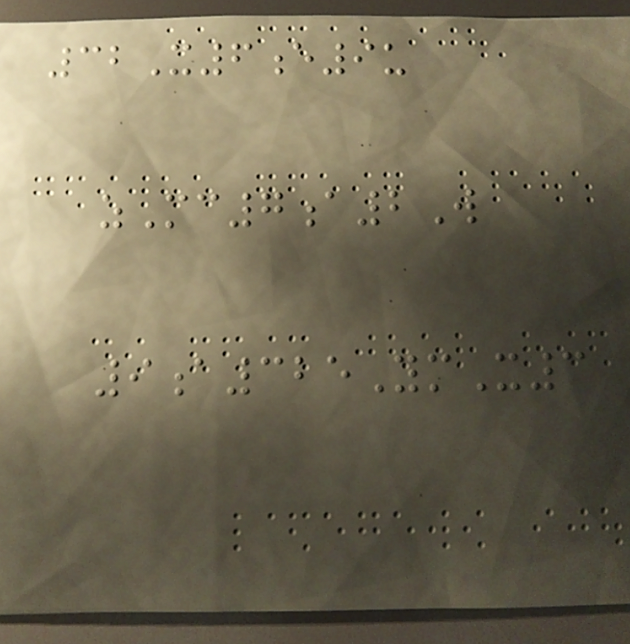32X6e9u
zMc7a2W
9a325YmX3
